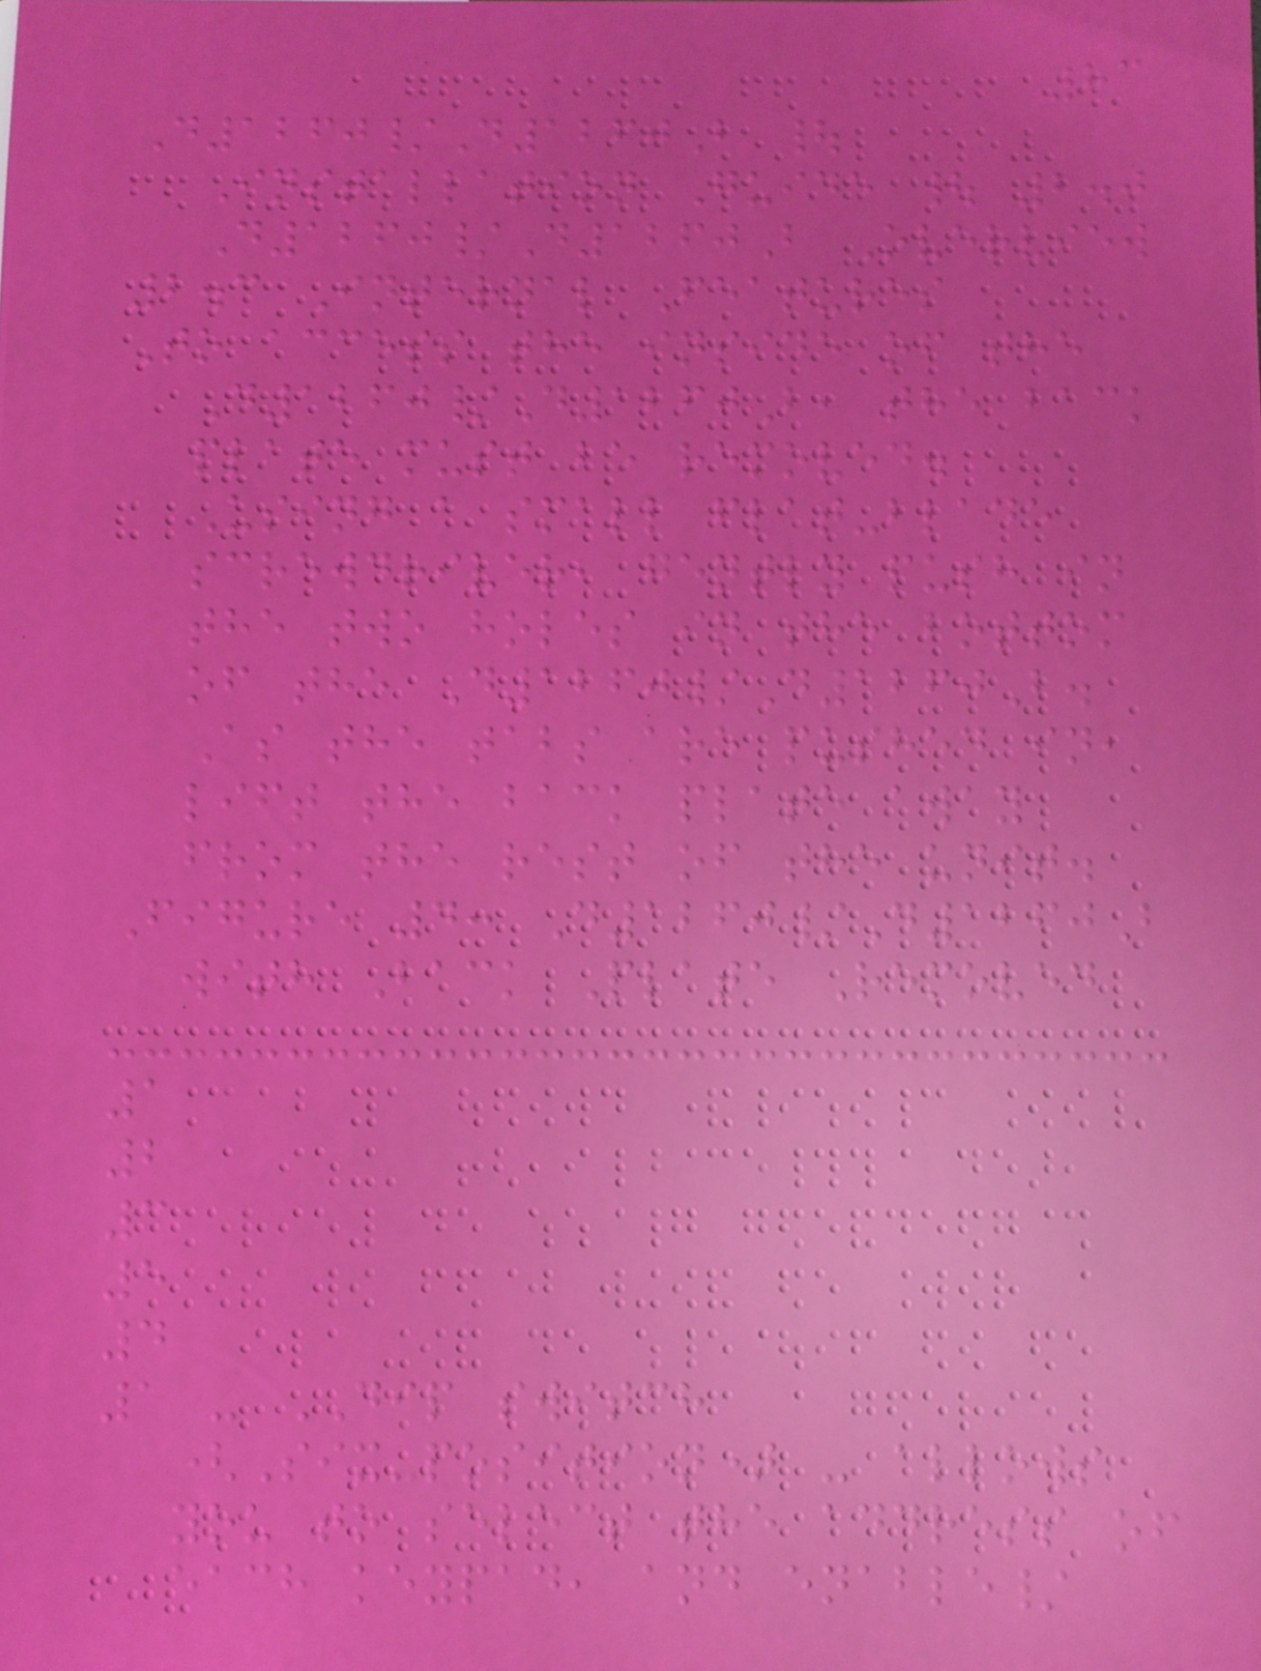83
D1260/D1260B |
Installation Guide | 2.0
D1260/D1260B Overview
2.3 Internal Features
To access the inside of the
D1260/D1260B, the back
plate must be removed.
Using a small flat-blade
screwdriver, gently push in
the two holes in the bottom
of the D1260/D1260B.
As the tabs are pushed in,
lift the back plate away
from the rest of the unit.
Figure 4: D1260/D1260B
with Back Plate Removed
1
2
3
5
4
1 - DIP switch
(Six-position) - allows
you to select the address of
each keypad, and enable/
